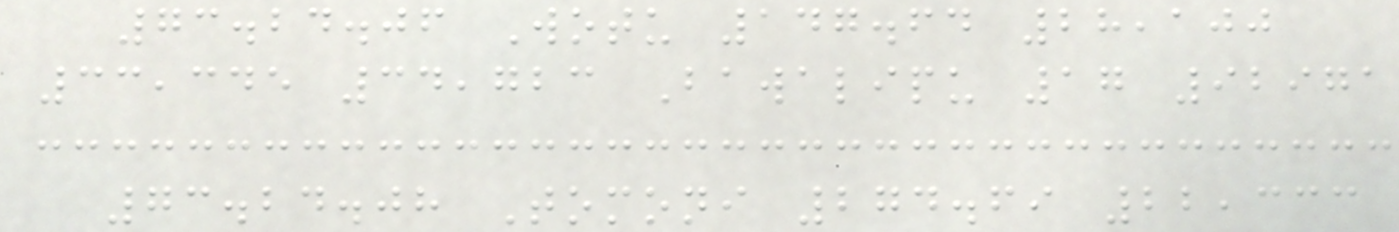73.24.06 Wotu 147.64 28,100
33,345 34,723 Bawalipu 17 92971
73.24.08 Tomoni 274.69 22,333
